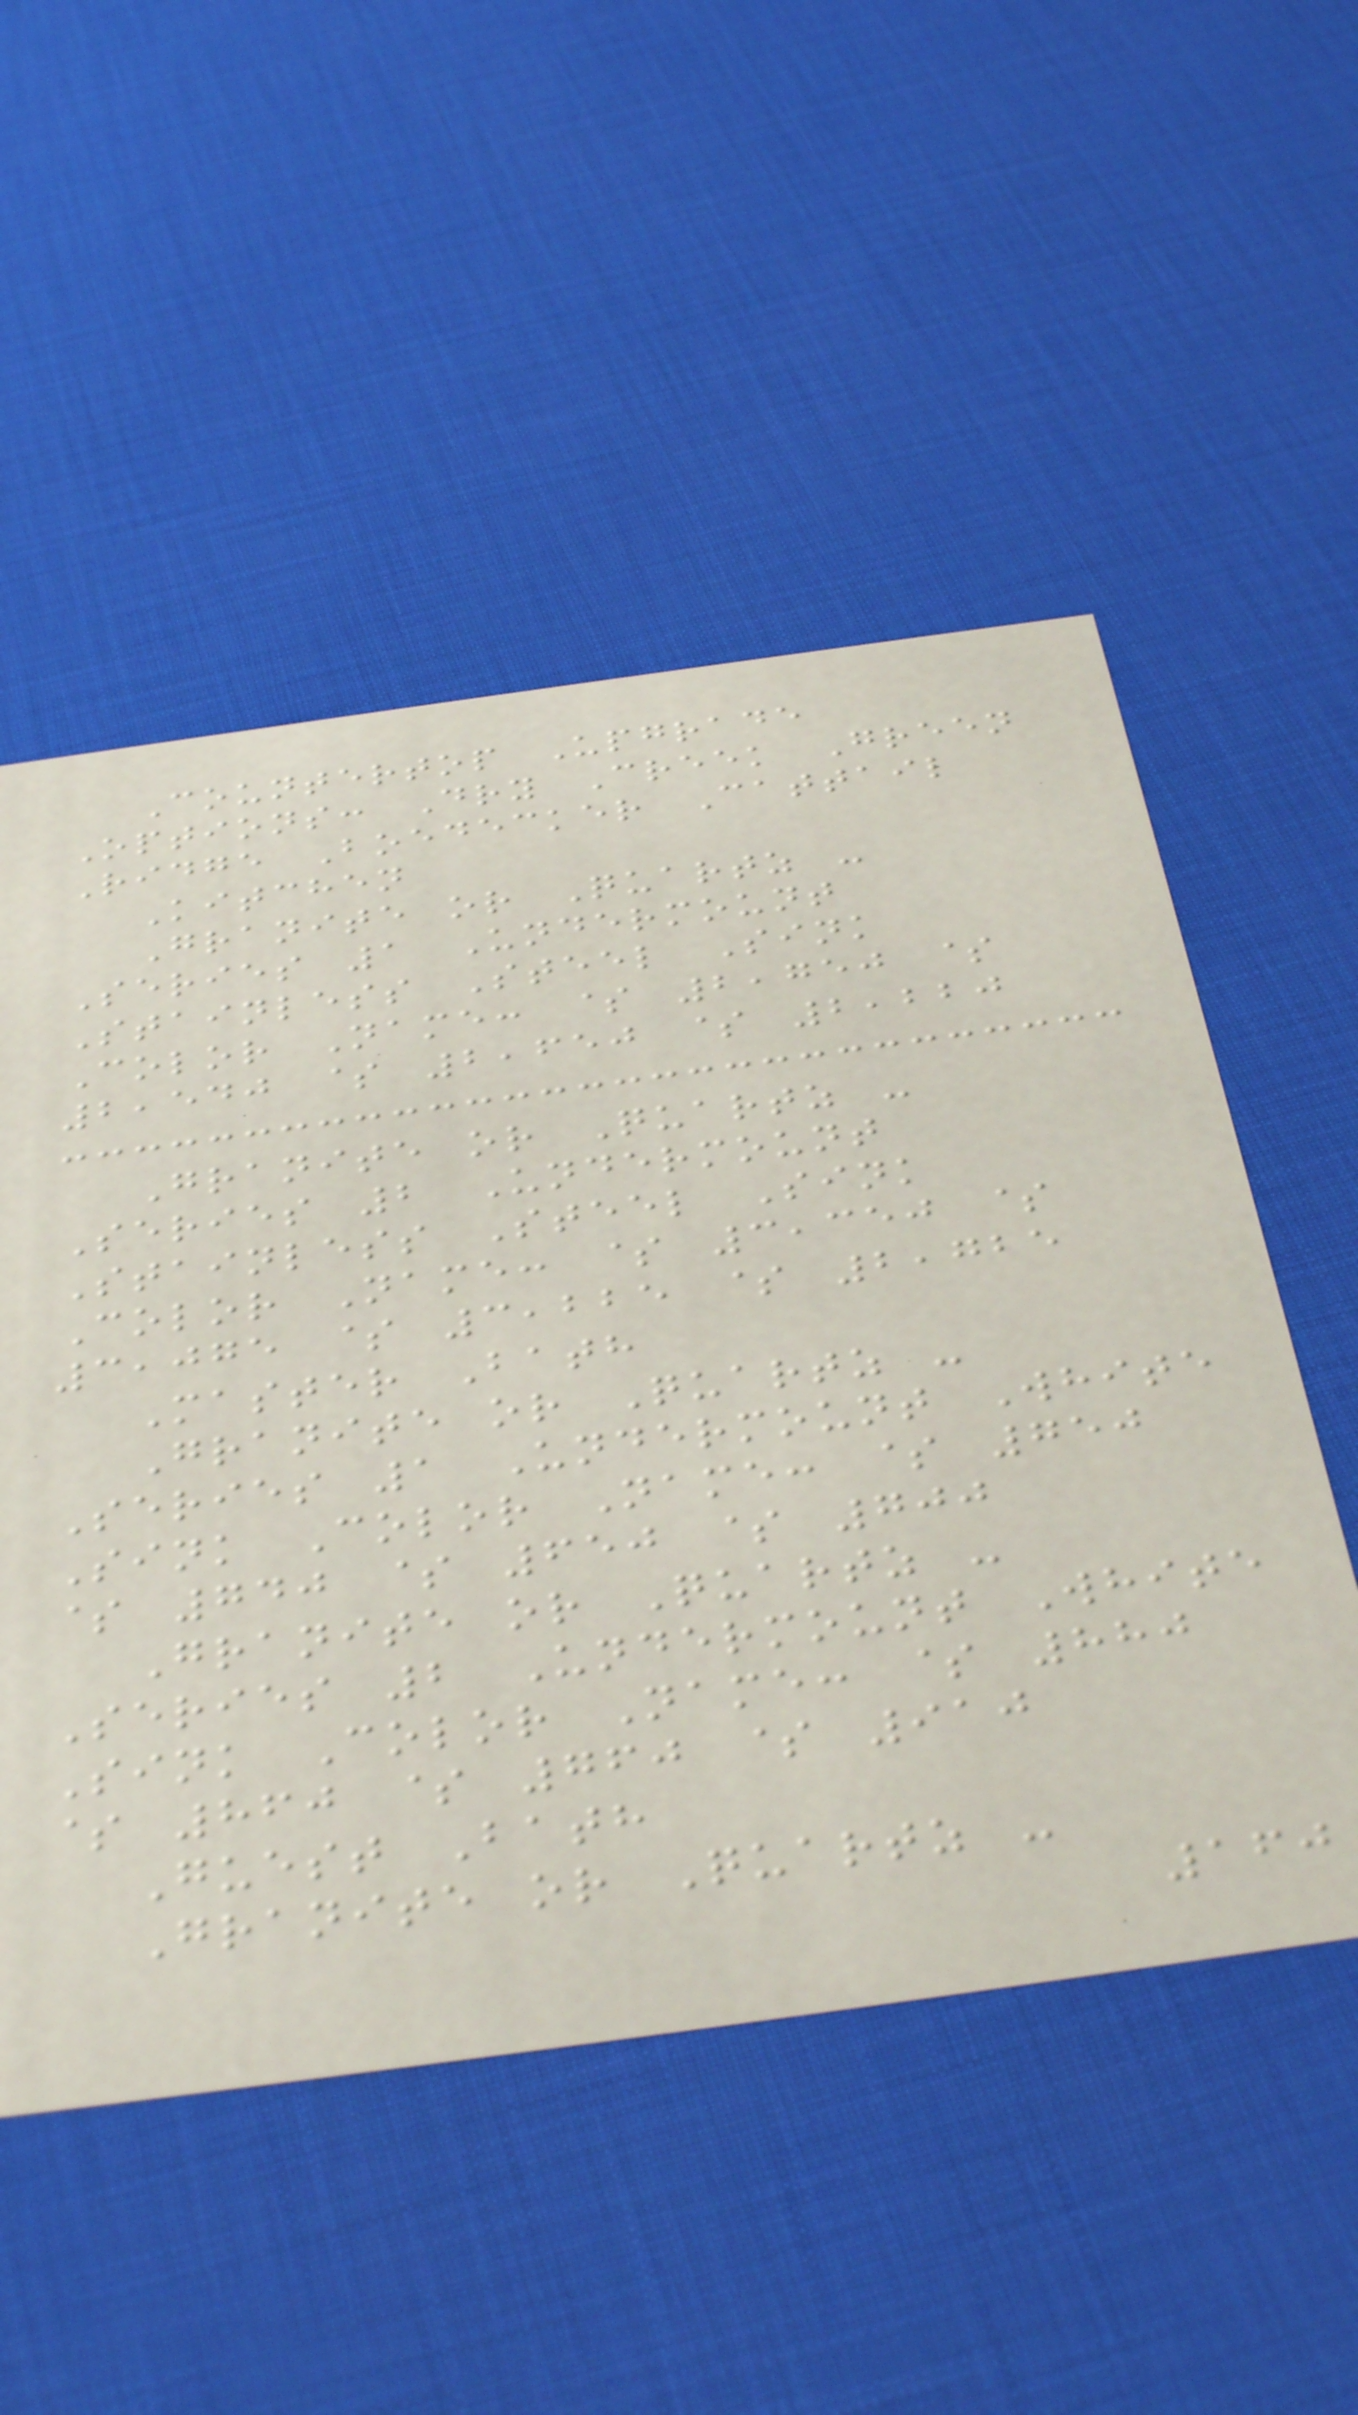Countertop Upgrade
Options: Dry Creek Green
Ridge Boedecker Cattail
Kitchen
Granite or Quartz -
Series 1 Undermount
Stainless Steel Sink
Color Name: $ 2,750 $
2,540 $ 2,650 $ 2,220
Granite or Quartz -
Series 2 Undermount
Stainless Steel Sink
Color Name: $ 3,350 $
3,075 $ 3,225 $ 2,725
Master Bath
Granite or Quartz -
Series 1 Undermount White
Sink Color Name: $ 750
$ 740 $ 650 $ 700
Granite or Quartz -
Series 2 Undermount White
Sink Color Name: $ 880
$ 860 $ 760 $ 910
Guest Bath
Granite or Quartz -
160
